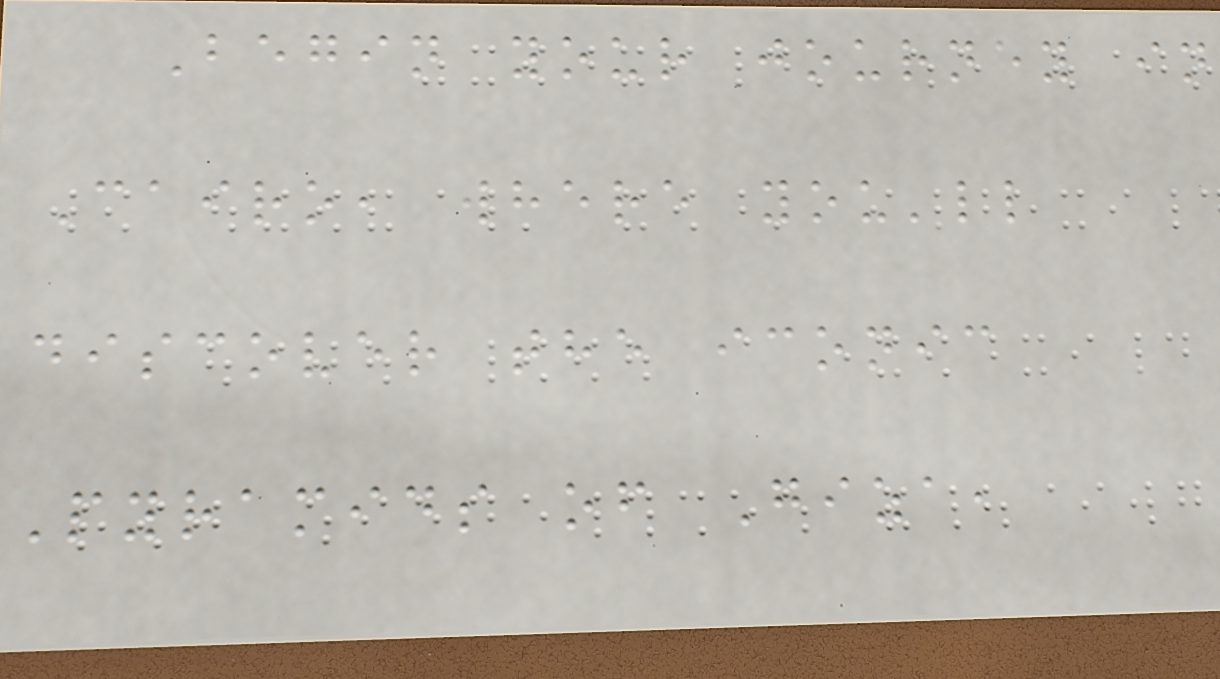Begin your journey in
Cairo, where you'll
discover the iconic
Pyramids of Giza,
